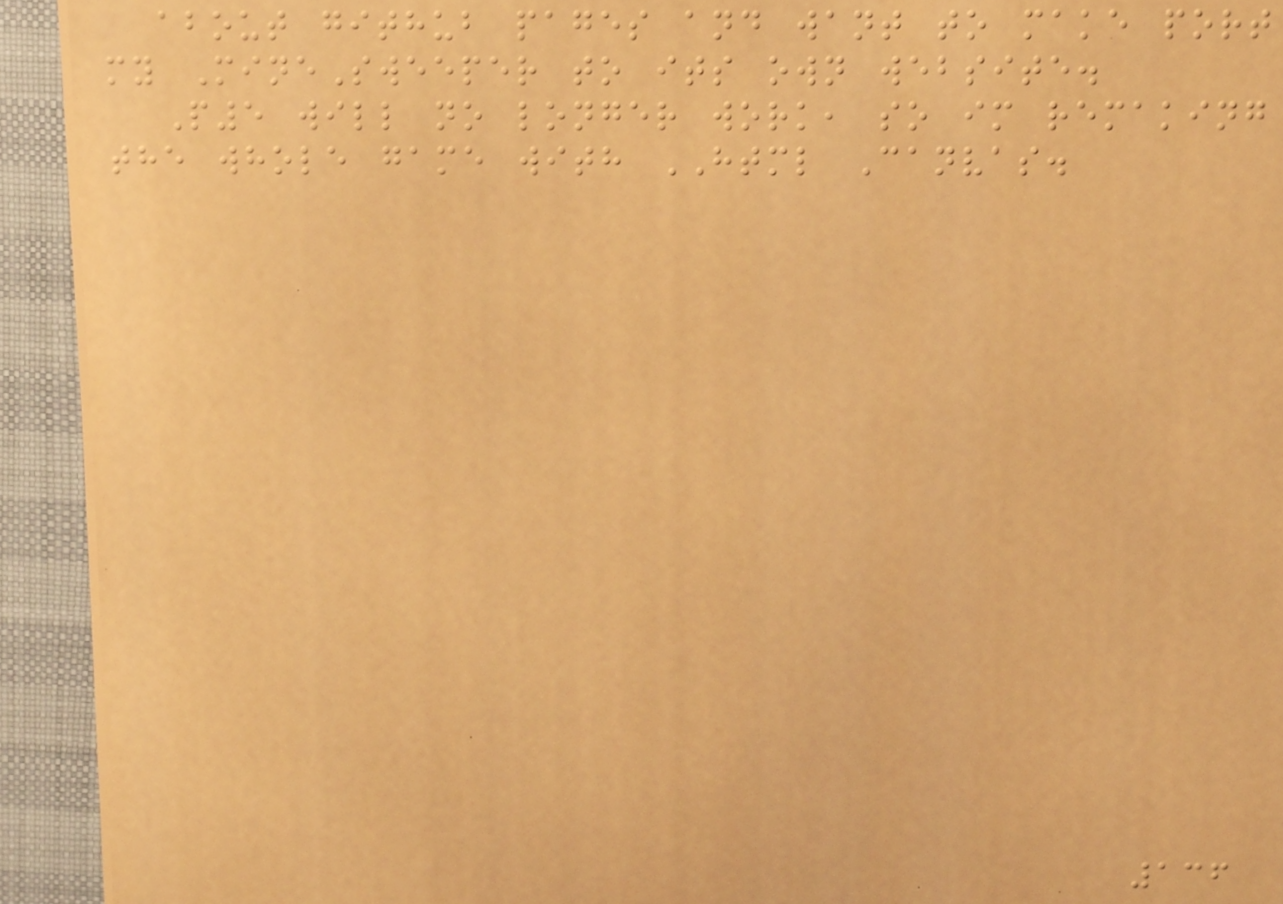about github pages and want to make port
my MineSweeper to its own website.
P5 will no longer work, so im remaking
the whole game with HTML Canvas.
136
